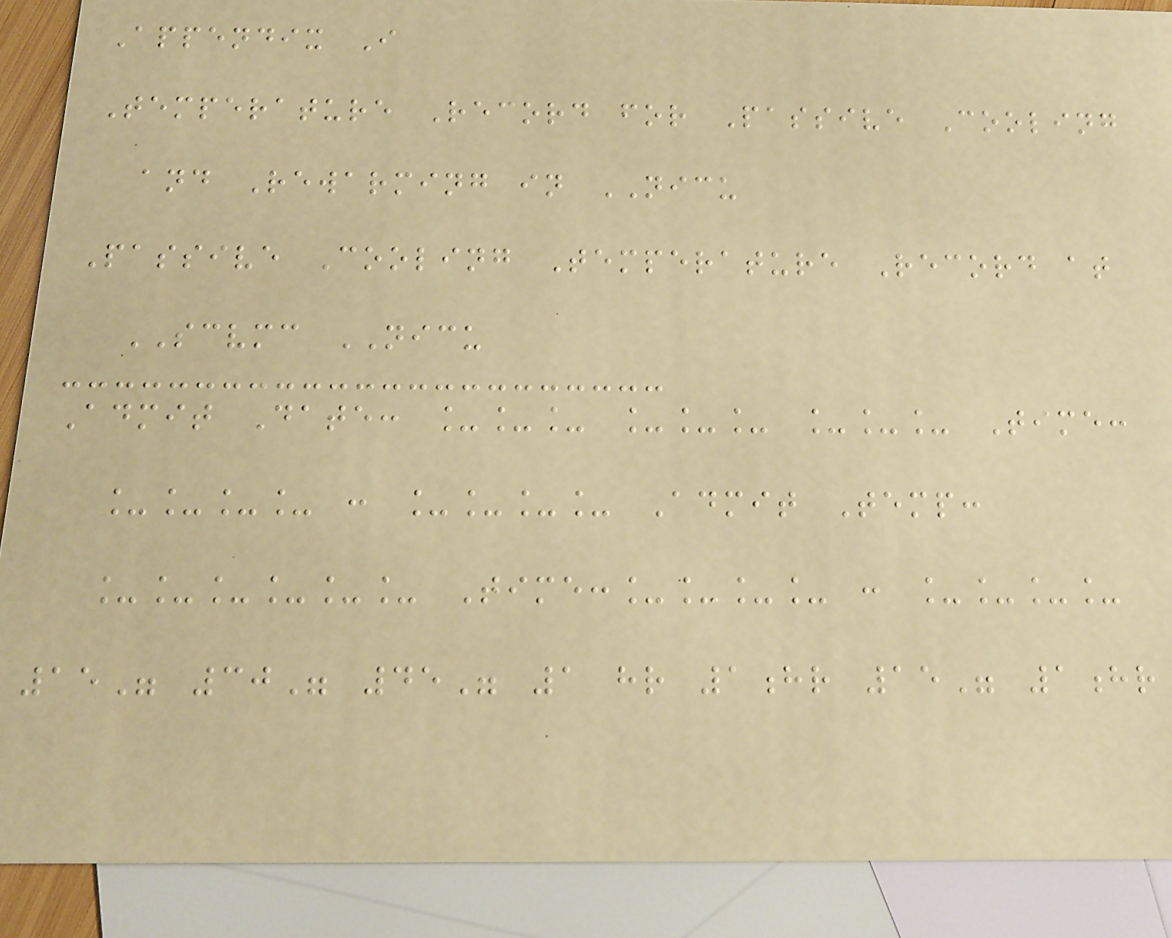Appendix I
Temperature Record for Passive Cooling
and Rewarming in NICU
Passive Cooling Temperature Record at
SCVMC NICU
Admit Date: ___ ___ ___ Time:
____ : ____ Admit Temp:
______ Time:____ : ____
15" 30" 45" 1 hr 1hr 15" 1hr
